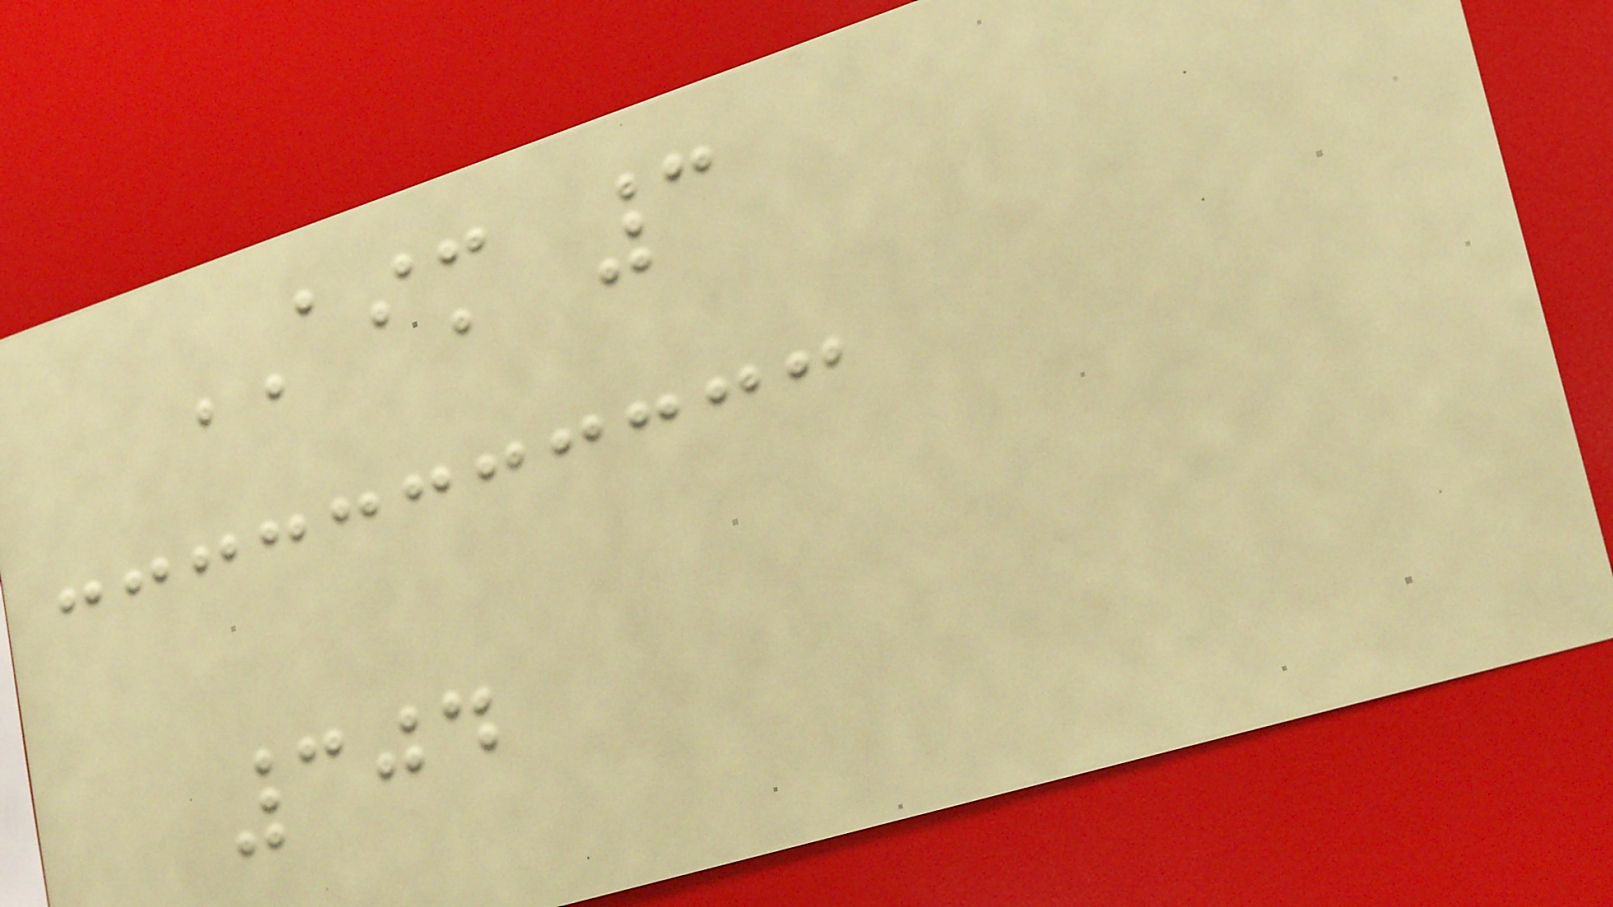AIM 3
304
